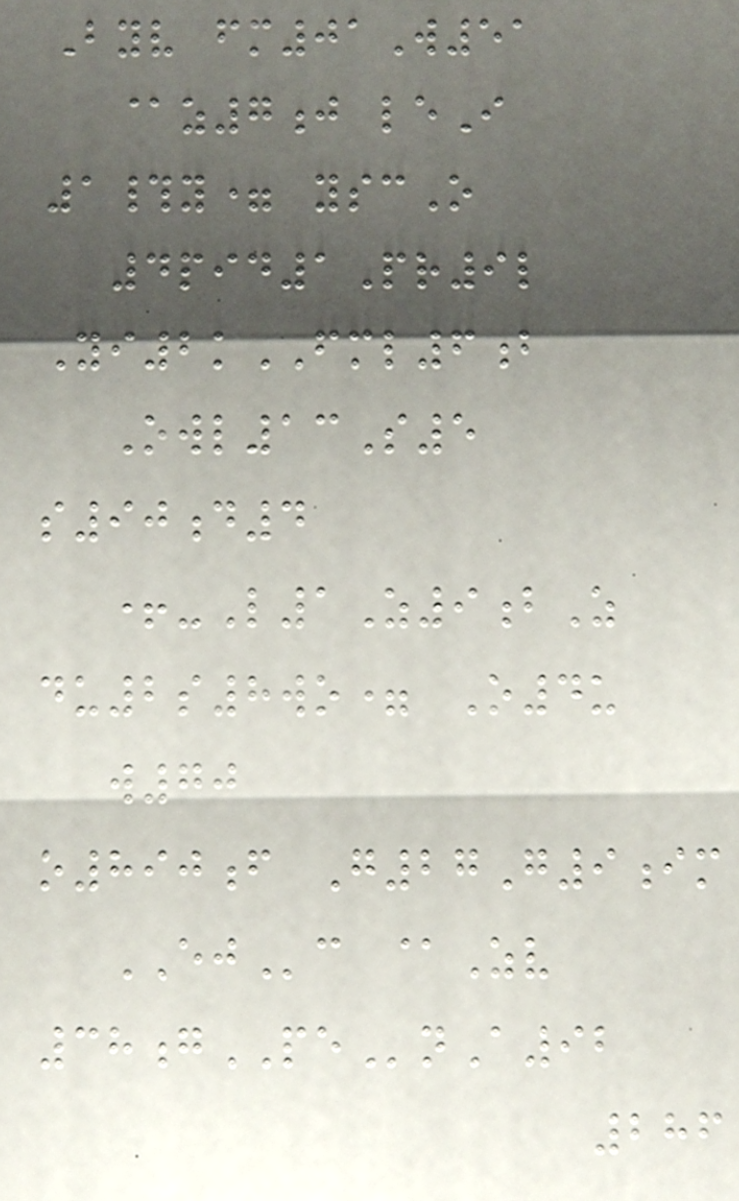Byv fm01W51
@z7j leI
1#y= yscO
4pid1Pr9l
Yi2kFML6b
Owl13S5
s90d4
+-L1Z9bZ
du2s8wo= O4u
w70
o890f G27G9im
EJc @Zv
38gPEnA92
286
